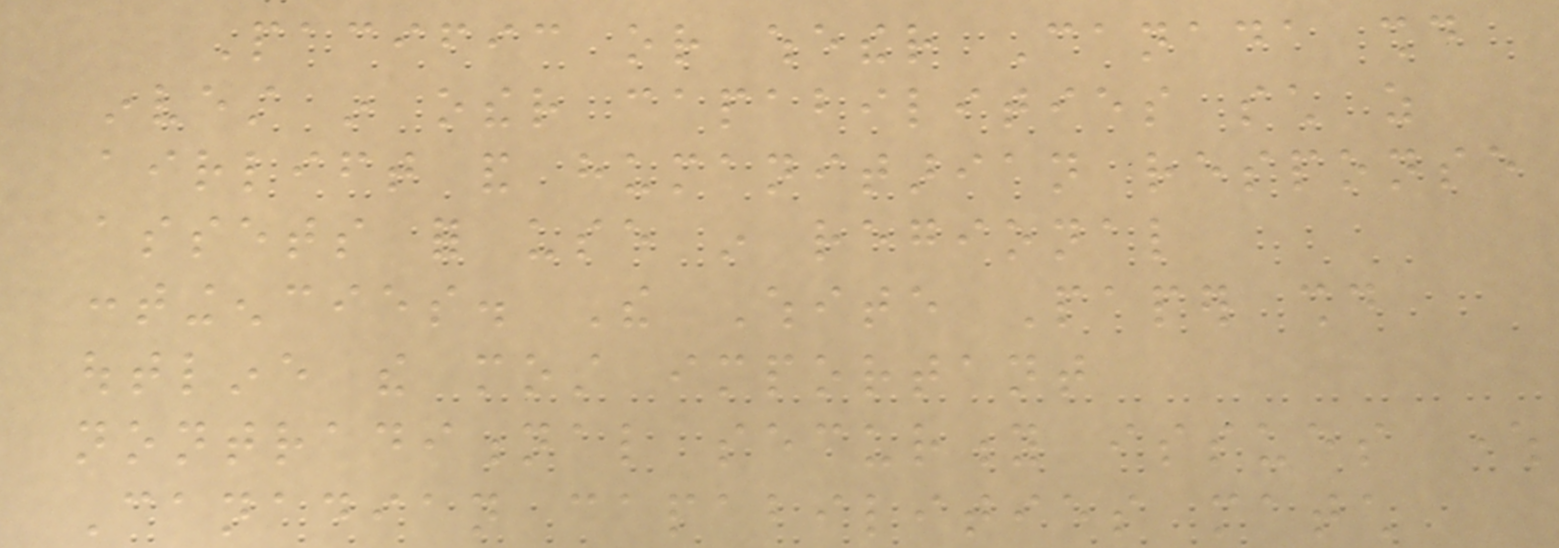Pacific or whether Canada should
invest in other capabilities such as
airlift and humanitarian response
assets for use in regional
contingencies. The White Paper should
outline the most important
nontraditional security issues where
Canadian capabilities match
